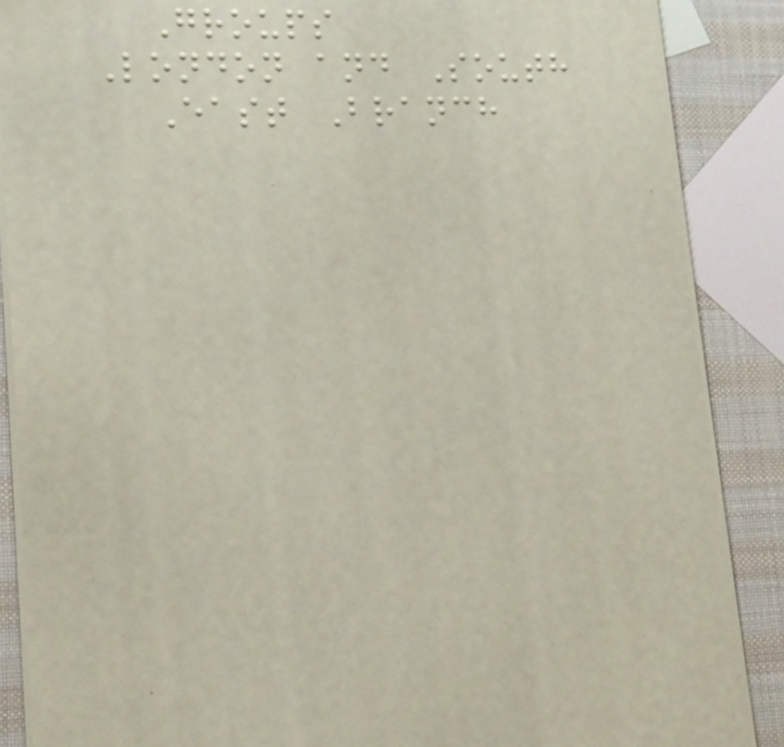Groups
London and South
East Branch
